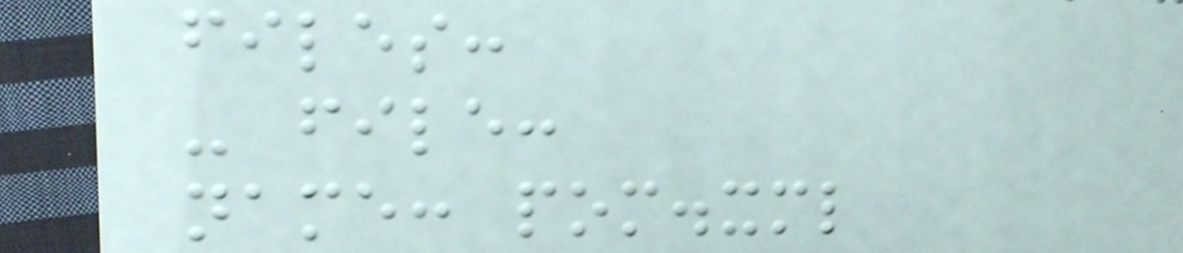files:
- file:
name: pom.xml
